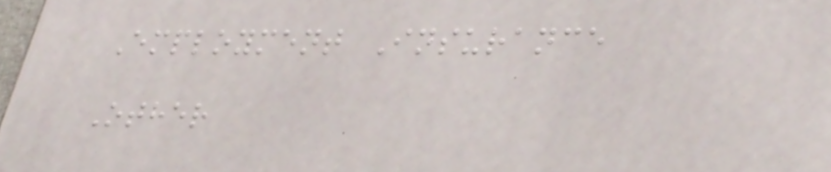Employment Insurance
Other
